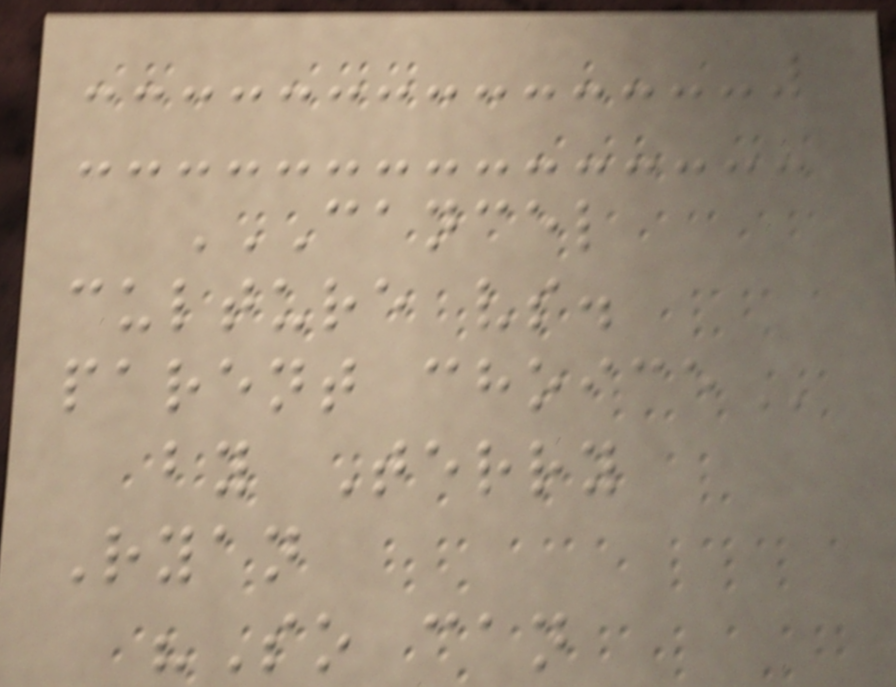CANCEL
CULTURE VS.
PARENT CHOICE
by Terry
Ryan
"So can
